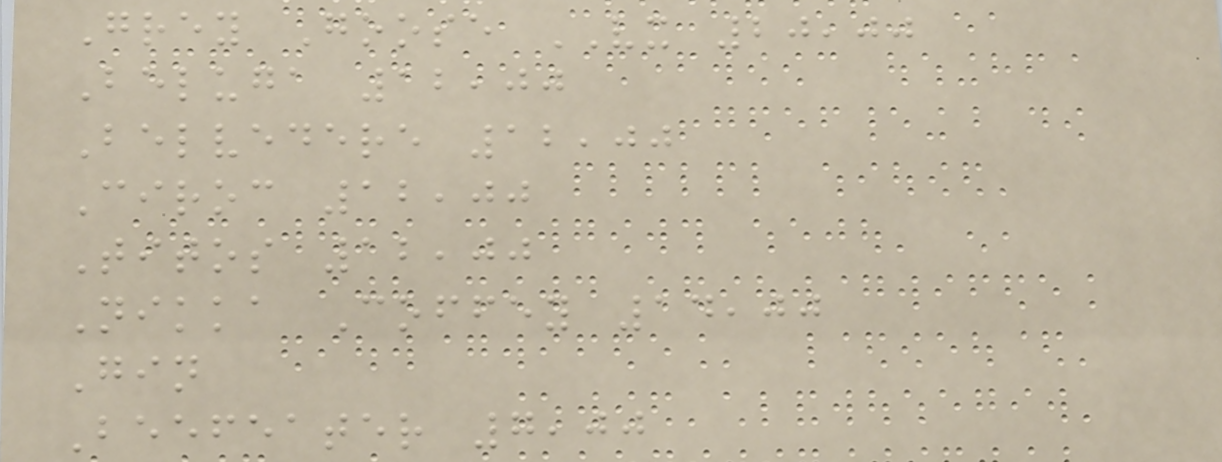Grey Goose VX 20,00
Beluga 12,00
Belvedere 12,00
Ciroc 12,00
Titos 12,00
Nikka Coffey 14,00
Gin
Beefeater 7,00
